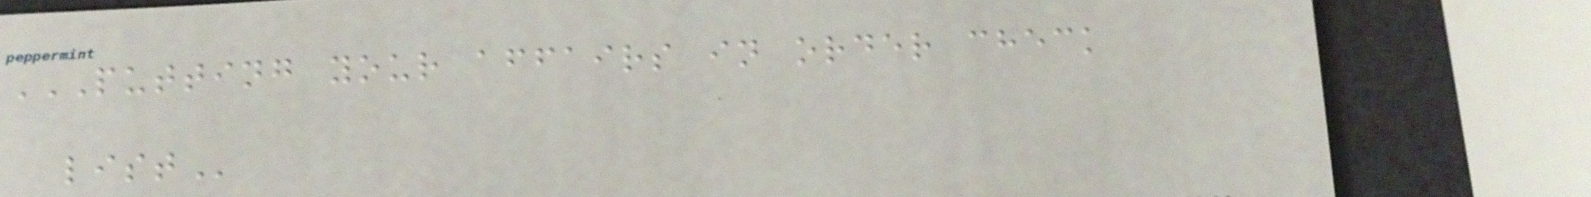PUTTING YOUR AFFAIRS IN ORDER CHECK
LIST
